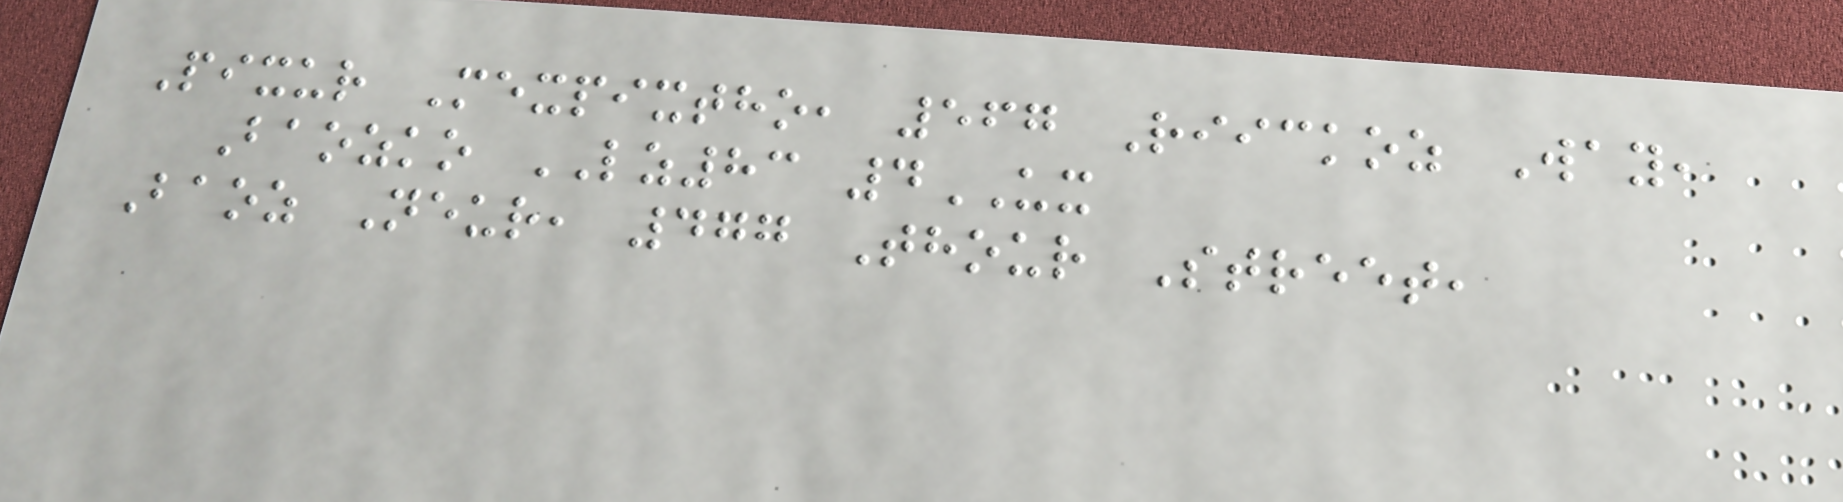Pixur Mexpixtho, 567 Riickoz Way,
Baozko LZ83 4UX
Baoz Neur, 477 Thour Street,
